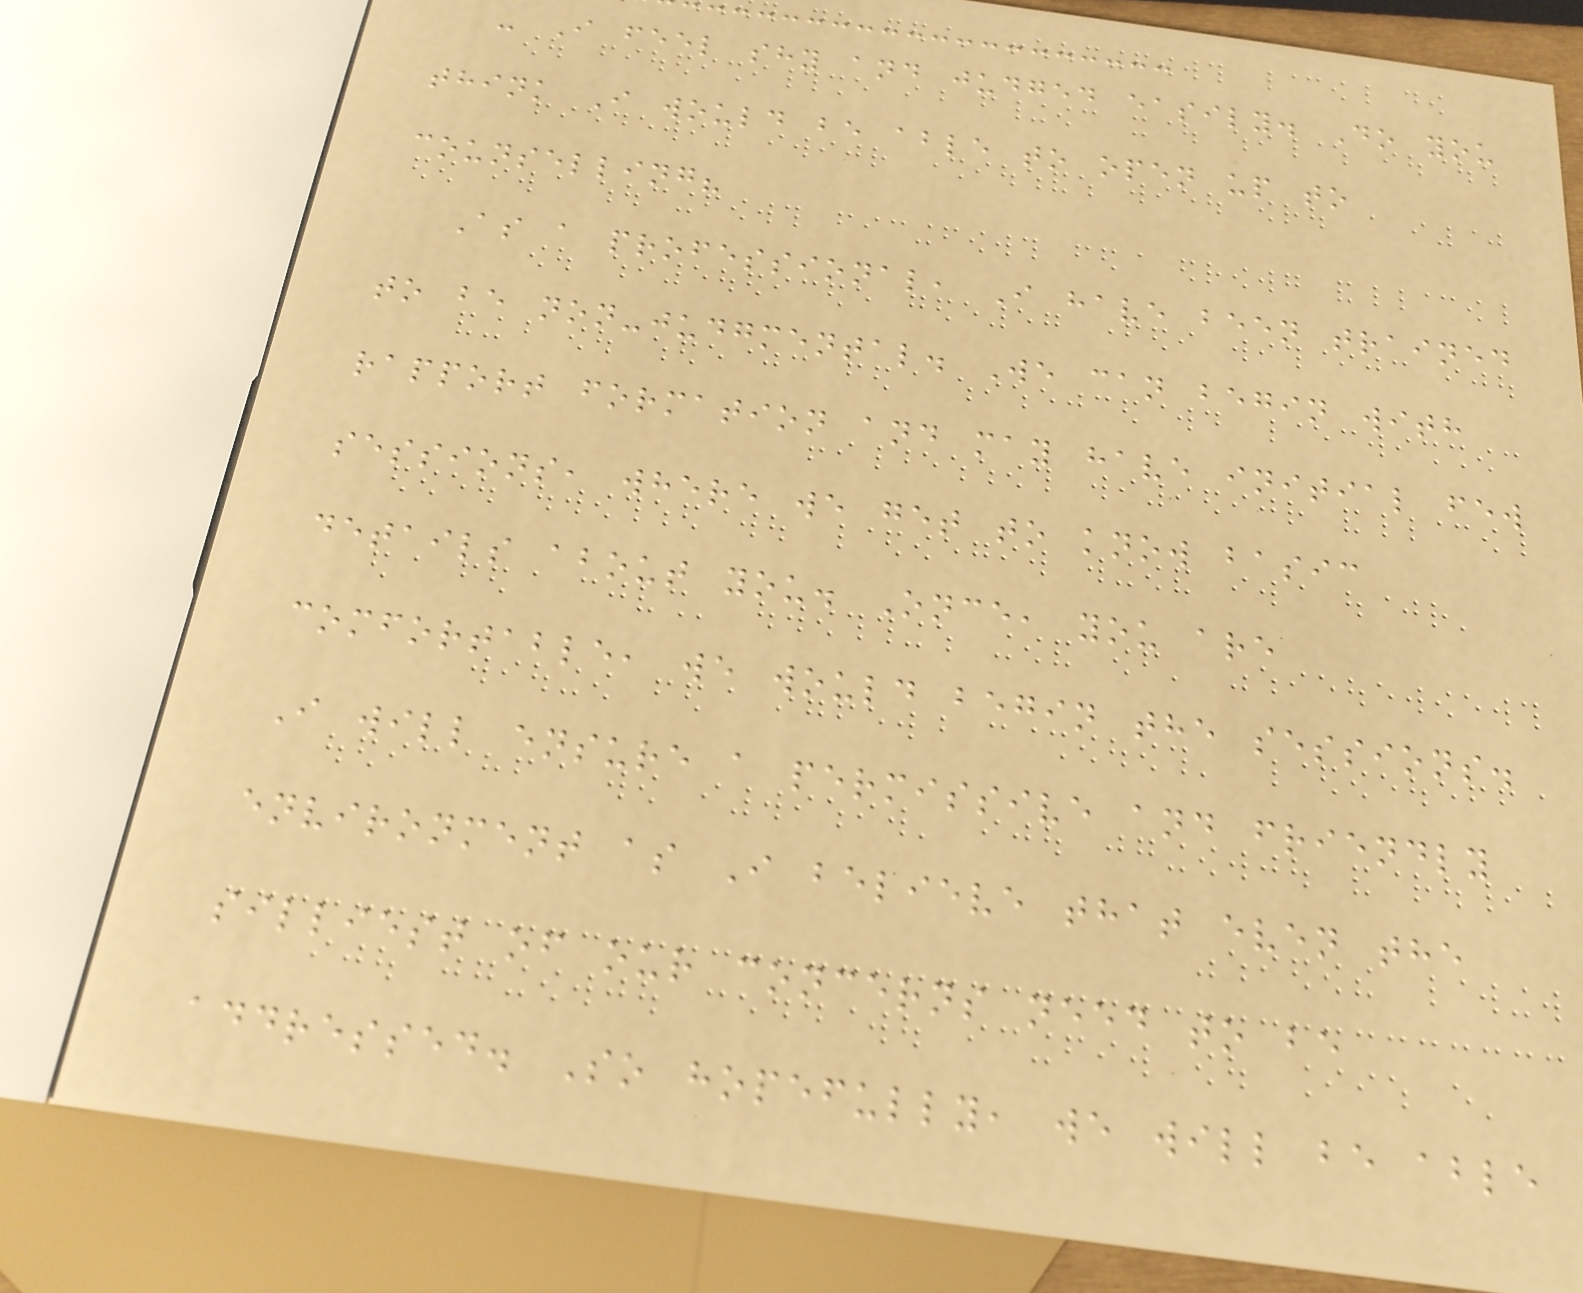- I feel shy and judged easily. Do you
think I would be able to open up to
counselling?
As a professional, I have been trained
to be non-judgmental. We can begin with
rapport formation and may have initial few
sessions, where we get to know basic
details about you. Once, you are
comfortable, we would begin the sessions.
I will ensure a permissive and friendly
environment as I believe that even the
silliest of our concerns need to be
addressed. So hopefully, we will be able
